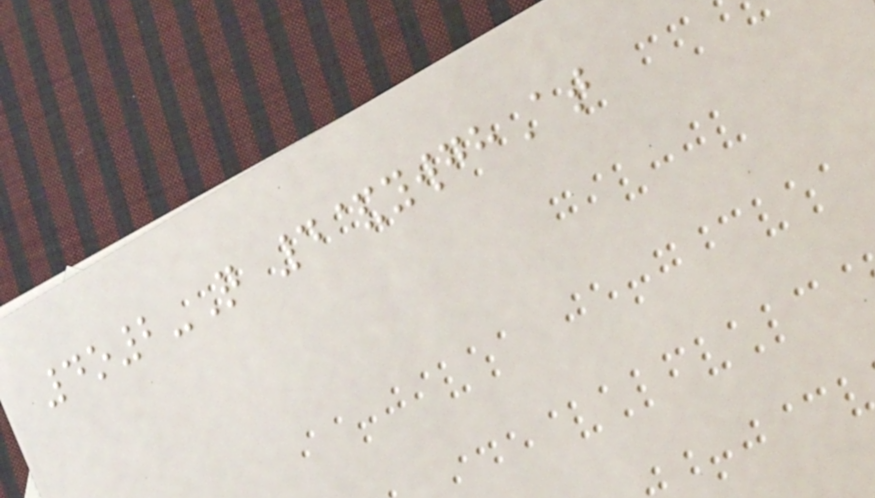4o2-Q 4&ywghAt
